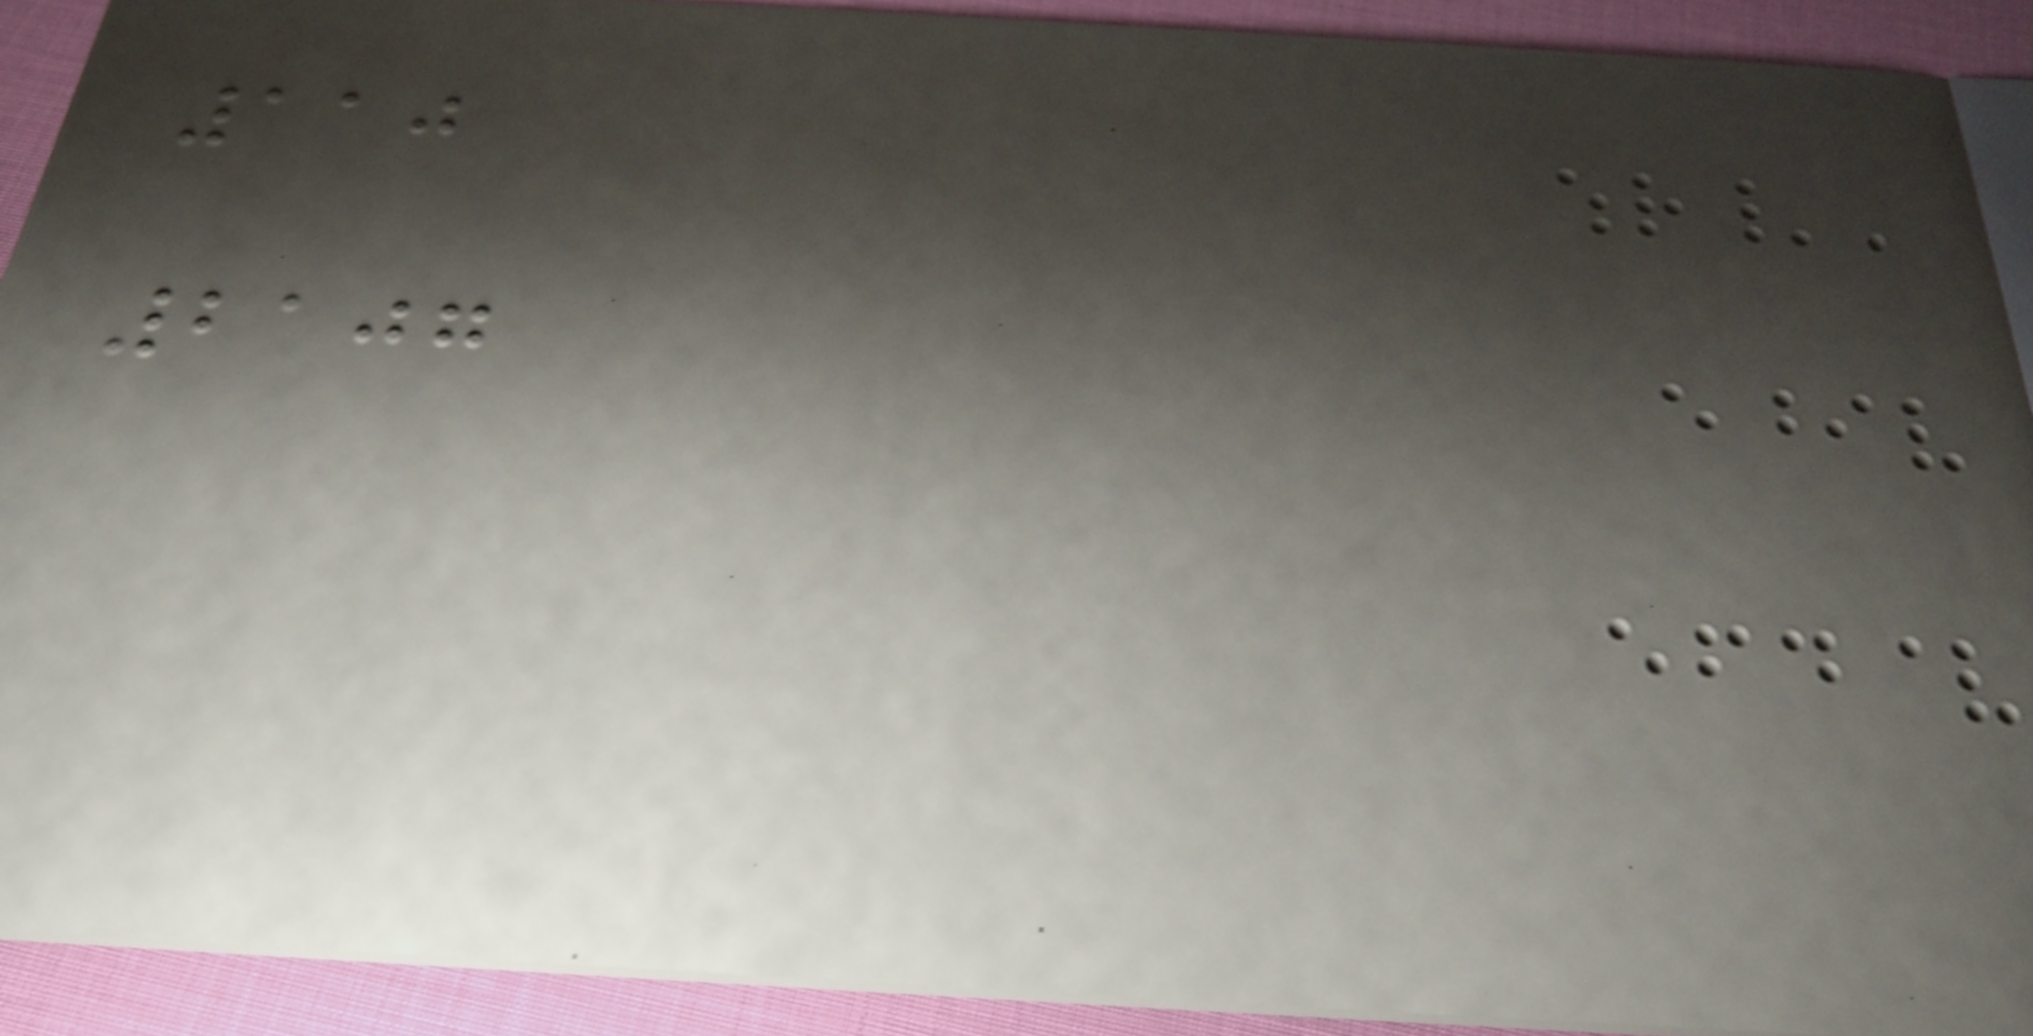110
2107
